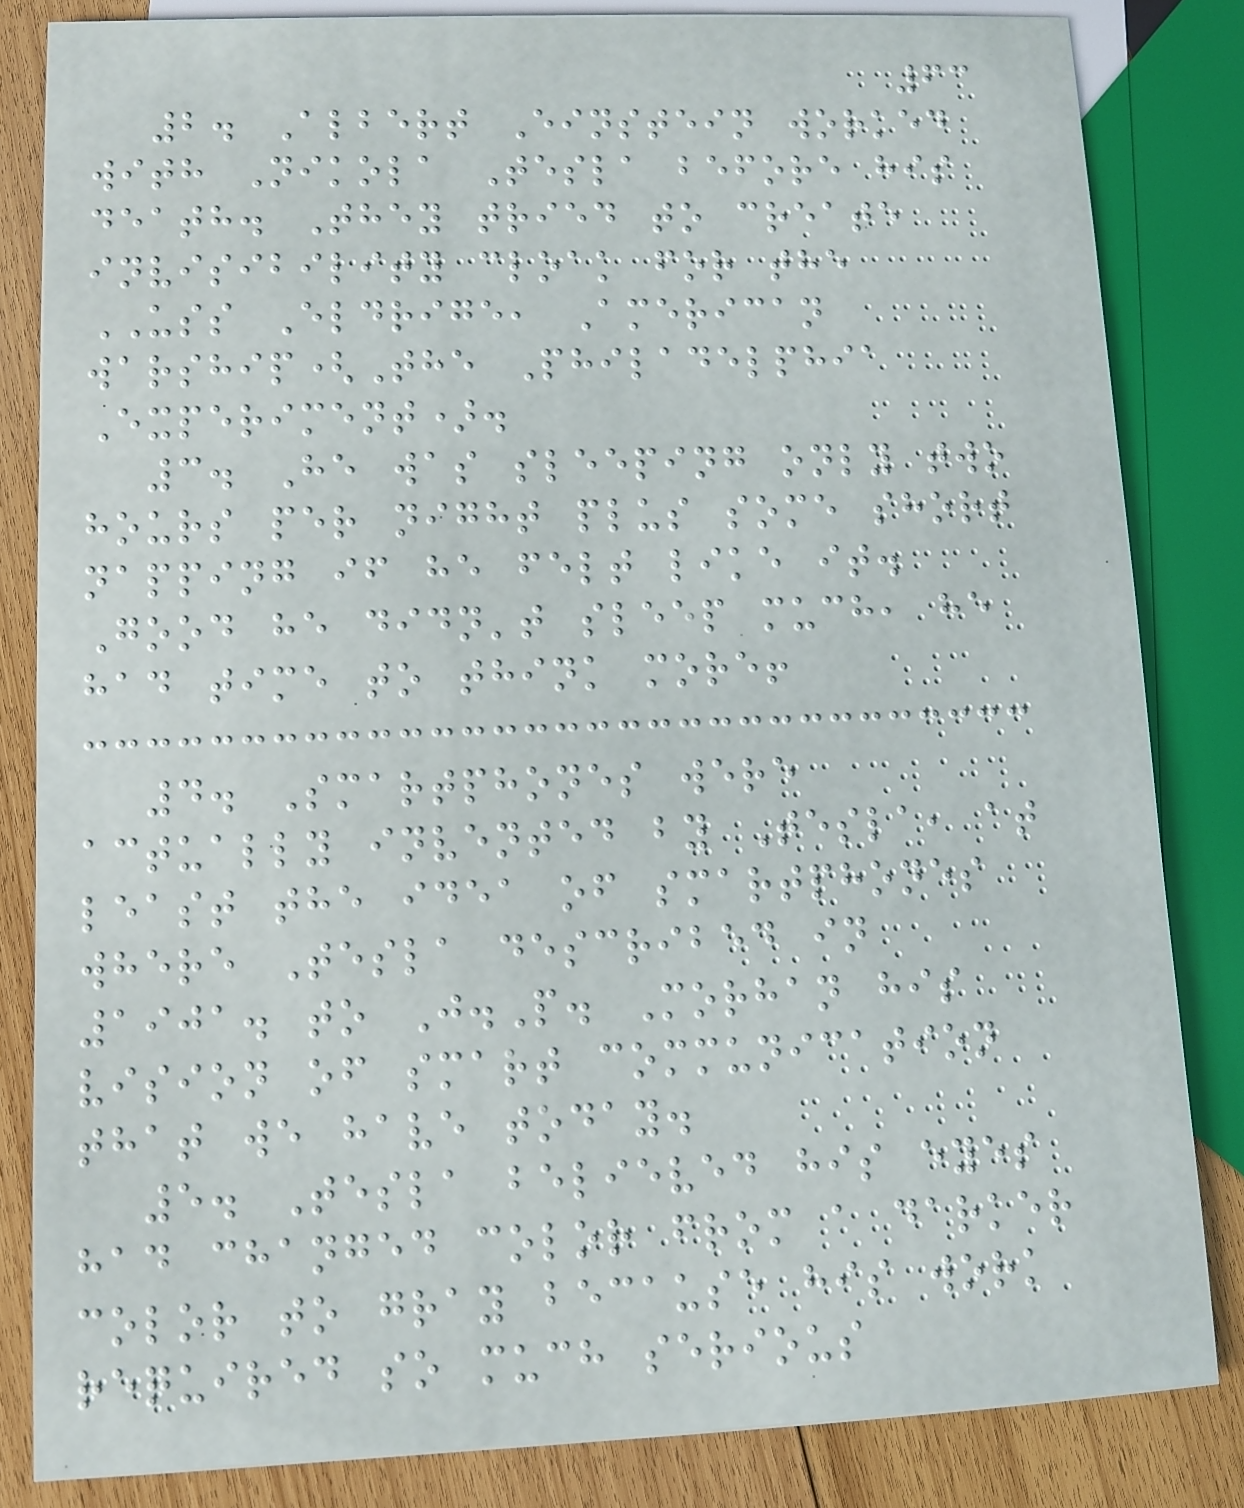63
2. Albert Einstein worked
with Nikola Tesla before his
death. They tried to create
invisibility cloak for the
USS Eldrige, American
warship(The Philadelphia
Experiment).
3. He was sleeping only two
hours per night plus some short
napping if he felt like it.
Good he didn't sleep much, he
had time to think more!
4. Smartphones were
actually invented by Tesla, at
least the idea of smartphones
where Tesla described in
1901. to J.P. Morhan his
vision of smart communication
that we have today.
5. Tesla believed his eyes
had changed color from a darker
color to gray because his work
required so much serious
